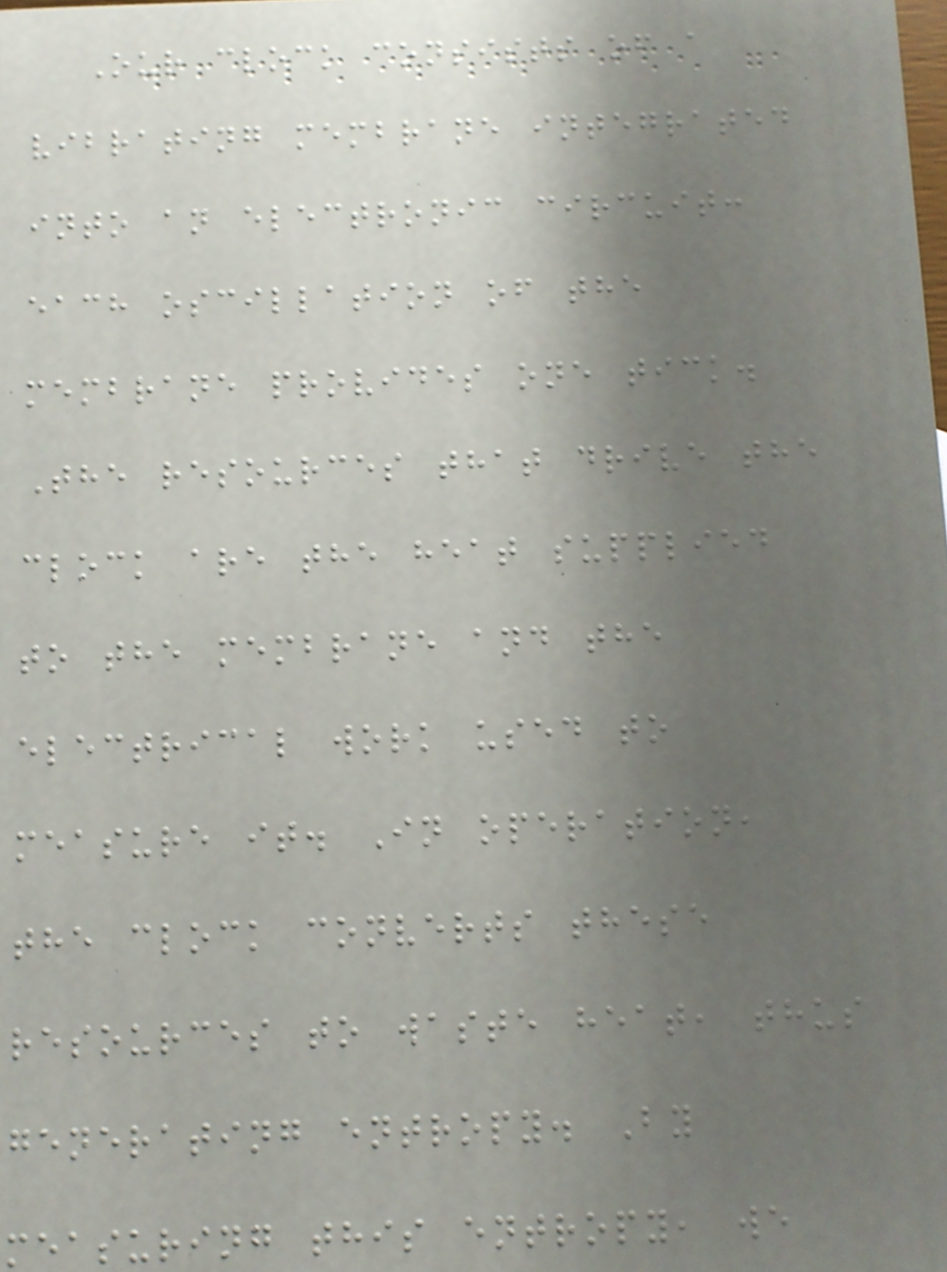Our clock consists of a
vibrating membrane integrated
into an electronic circuit:
each oscillation of the
membrane provides one tick.
The resources that drive the
clock are the heat supplied
to the membrane and the
electrical work used to
measure it. In operation,
the clock converts these
resources to waste heat, thus
generating entropy. By
measuring this entropy, we
